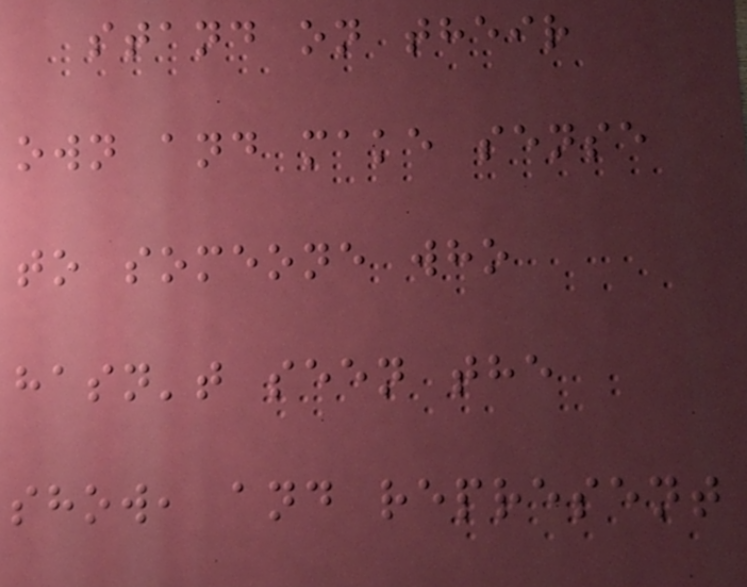stand on their
own and make sense
to someone who
hasn't seen the
show, and represent
